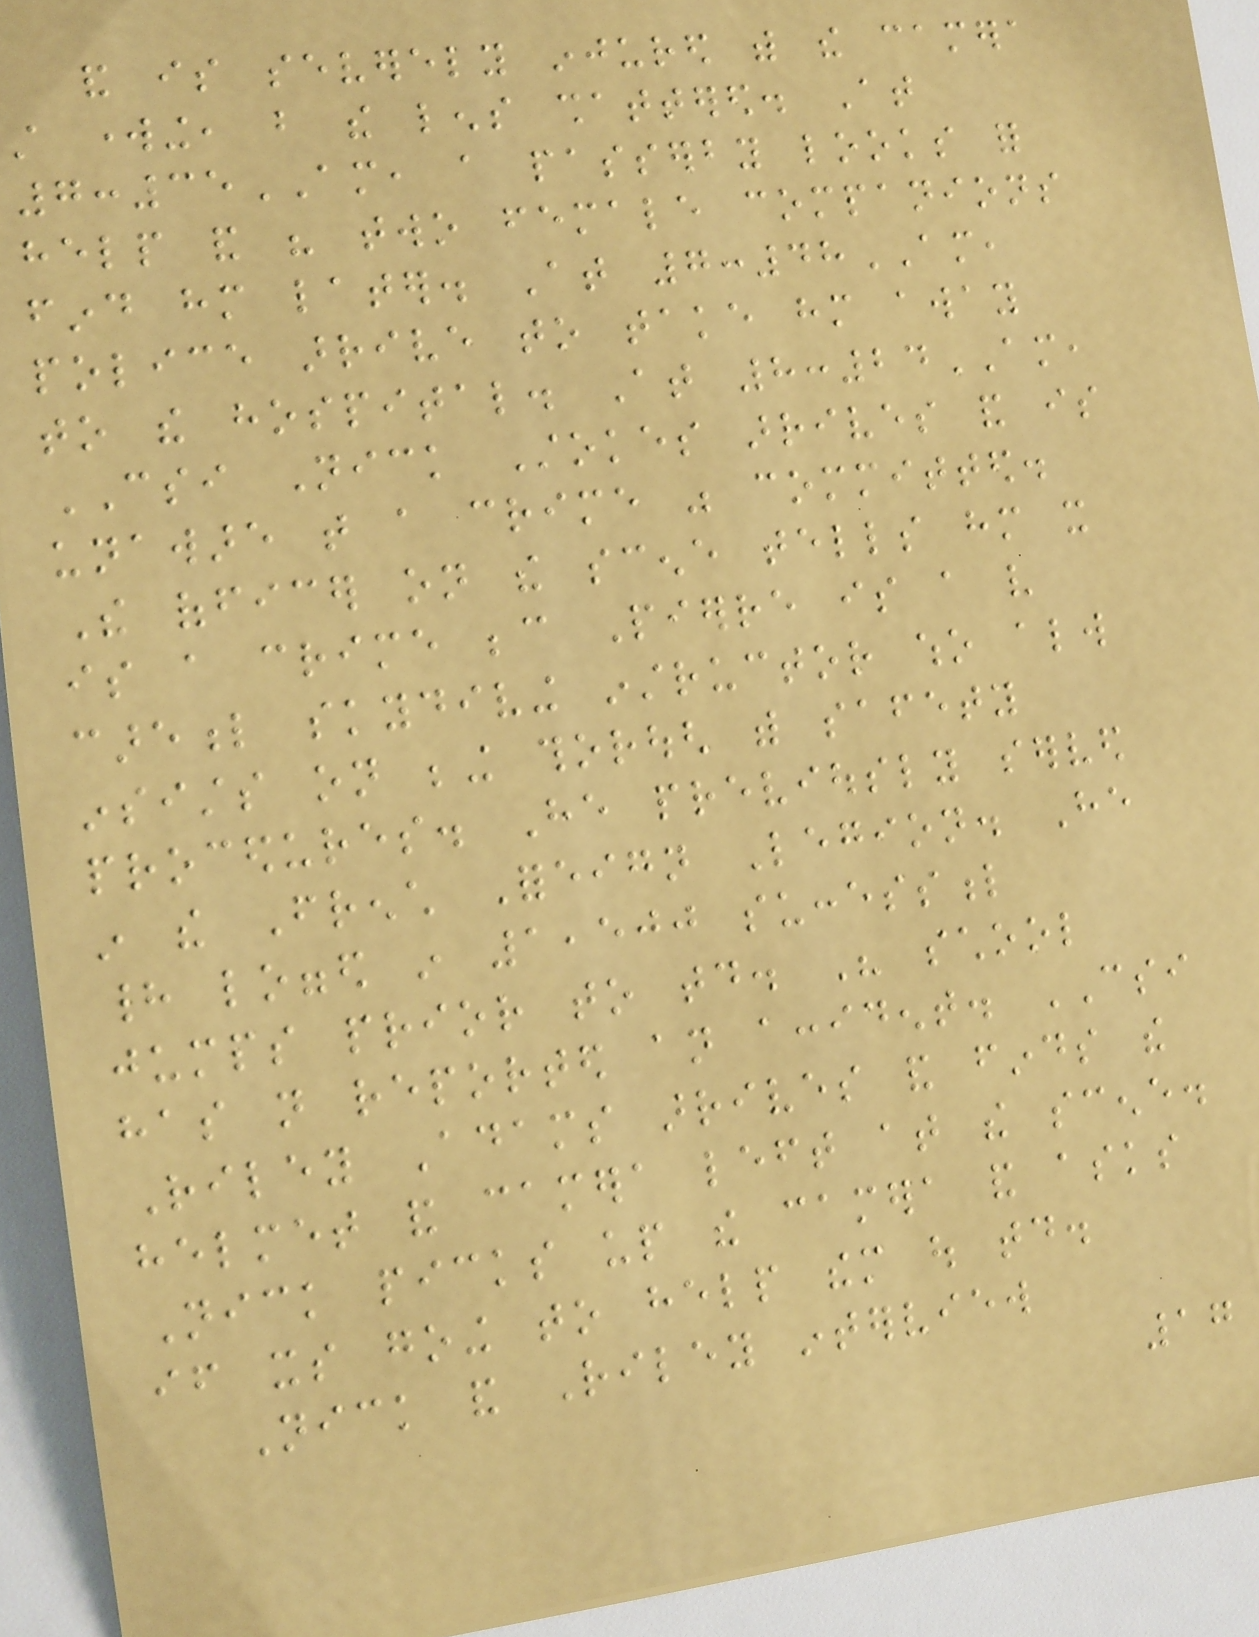and is severely injured with the camera
still working, but the lens shattered. At
7:35AM, a passerby looks for
help and his two female companions
find him later. At 7:48AM,
police arrive to take him away
to the hospital. At 8:24AM,
CSI Nick Stokes arrives and is
unaware that a crime was committed.
The officer on the scene tells him it
is a crime because Pierre is a very
careful skydiving instructor who always
insists on being thorough with safety
procedures. He previously served
in the French Foreign Legion. He
had logged in 1,500 successful
jumps prior to today. His school
has not reported an accident. CSI
Riley Adams arrives and finds the
helmet and camera left at the scene.
Nick picks up the camera and asks
if its going to help them out today.
Nick and Riley interview
17
